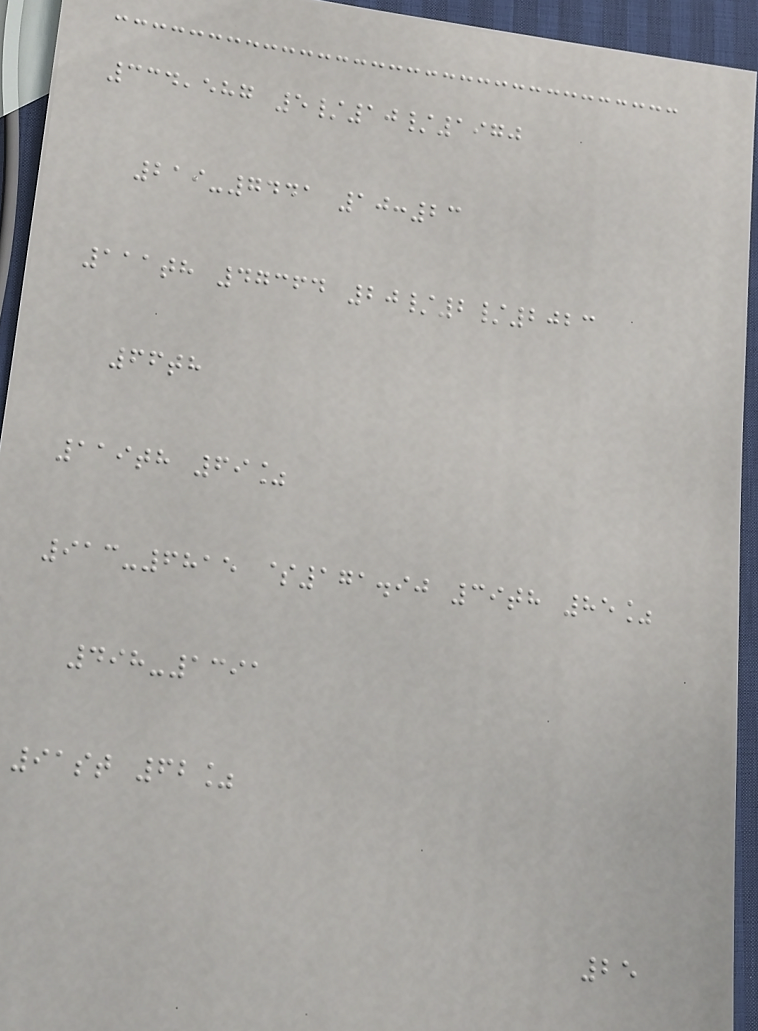334,587 5/10/1970
219-7441 10:23
111th 47364 20/2/2023
66th
119th 69%
913-6815 $171.90 39th 85%
498-1391
91st 62%
25
